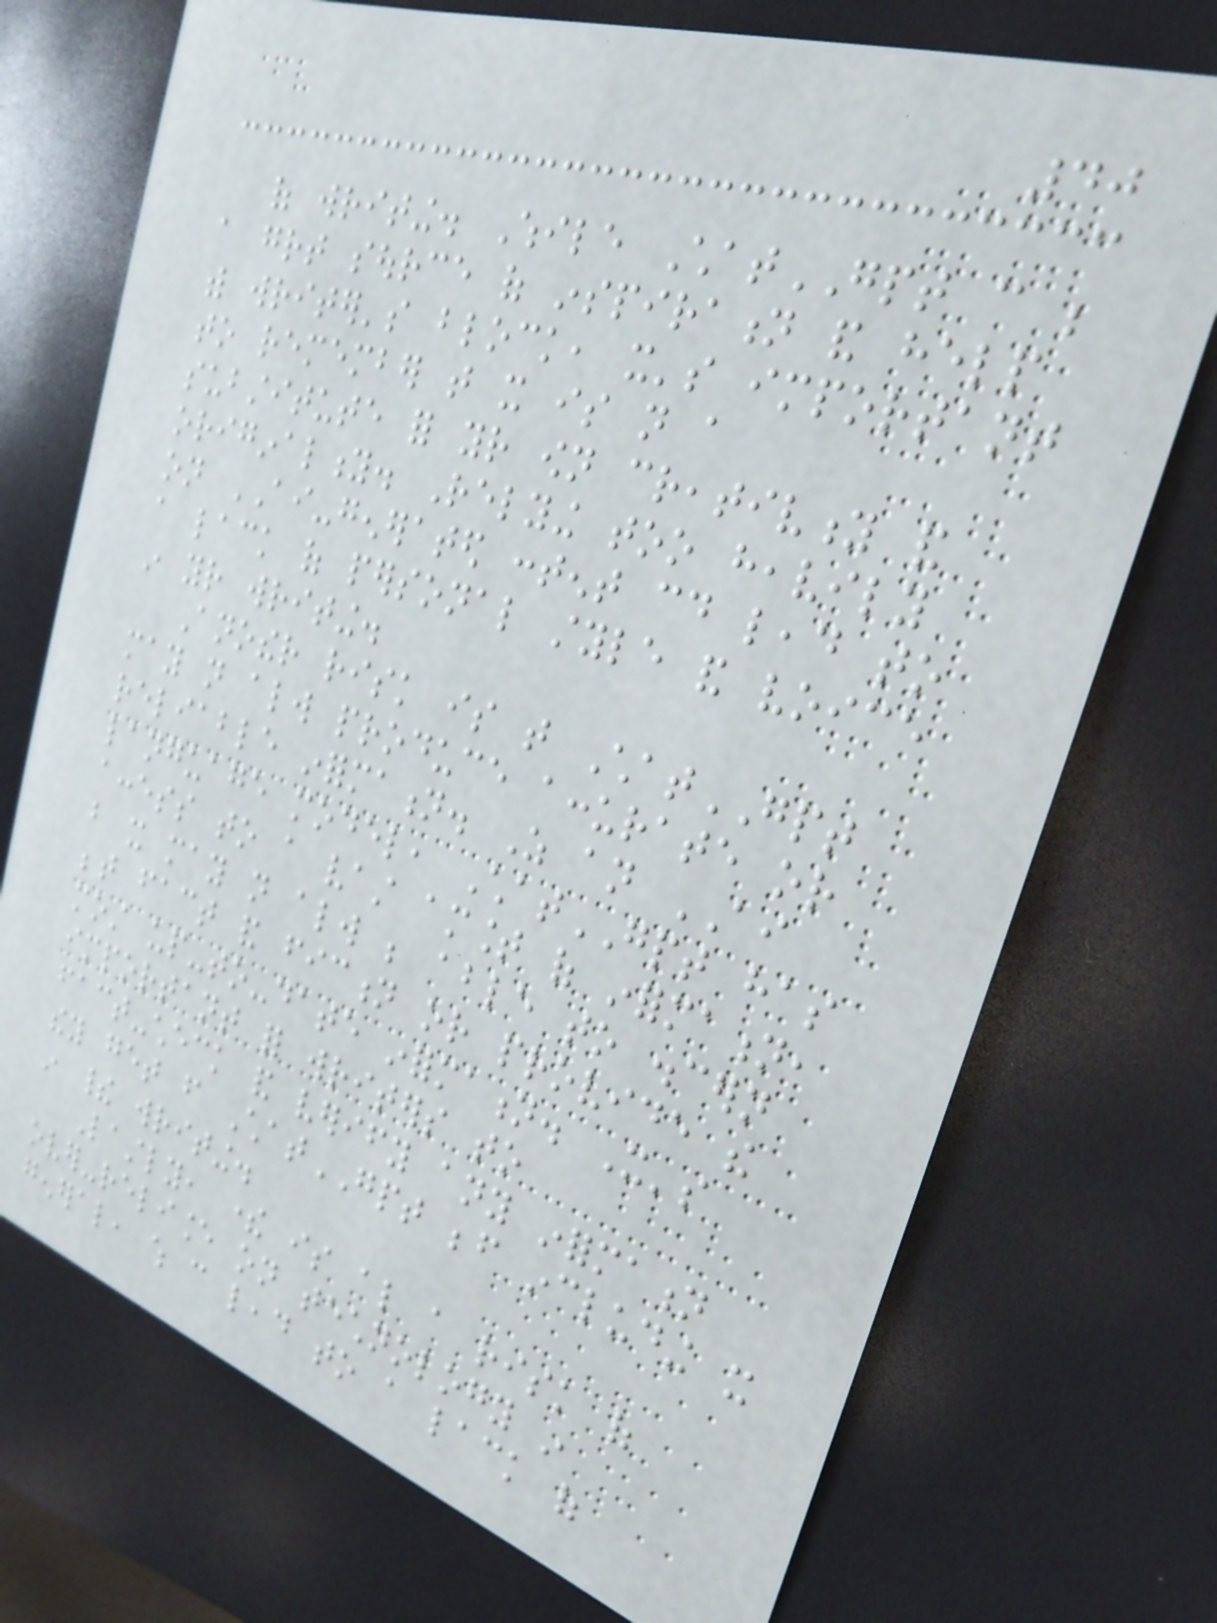40
of writing. While ChatGPT can be
a great source of inspiration and help
with writer's block, it's important
to remember that it is not a
substitute for your own creativity and
originality. Relying too heavily
on AI-generated content could lead to
a lack of personal style and voice
in your writing.
Another risk is that ChatGPT
may not always produce accurate or
reliable information. As an AI
language model, ChatGPT has
access to a vast amount of information,
but it may not always be able to discern
between fact and fiction or provide the
most up-to-date information. It's
important for writers to
fact-check and verify any information
they get from ChatGPT before including it
in their writing.
Lastly, there is also a risk of
over-reliance on technology in
general, which can lead to a lack of
